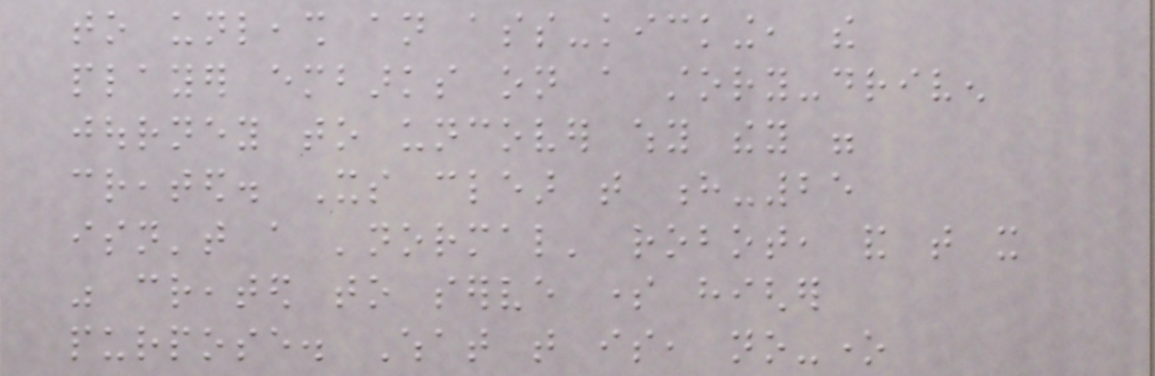to unleash an ass-kicking, the
player embarks on a story-driven
journey to uncover why they were
created. Its clear that h-25
isn't a 'normal' robot, and that it
was created to serve some higher
purpose. What that is, no-one
